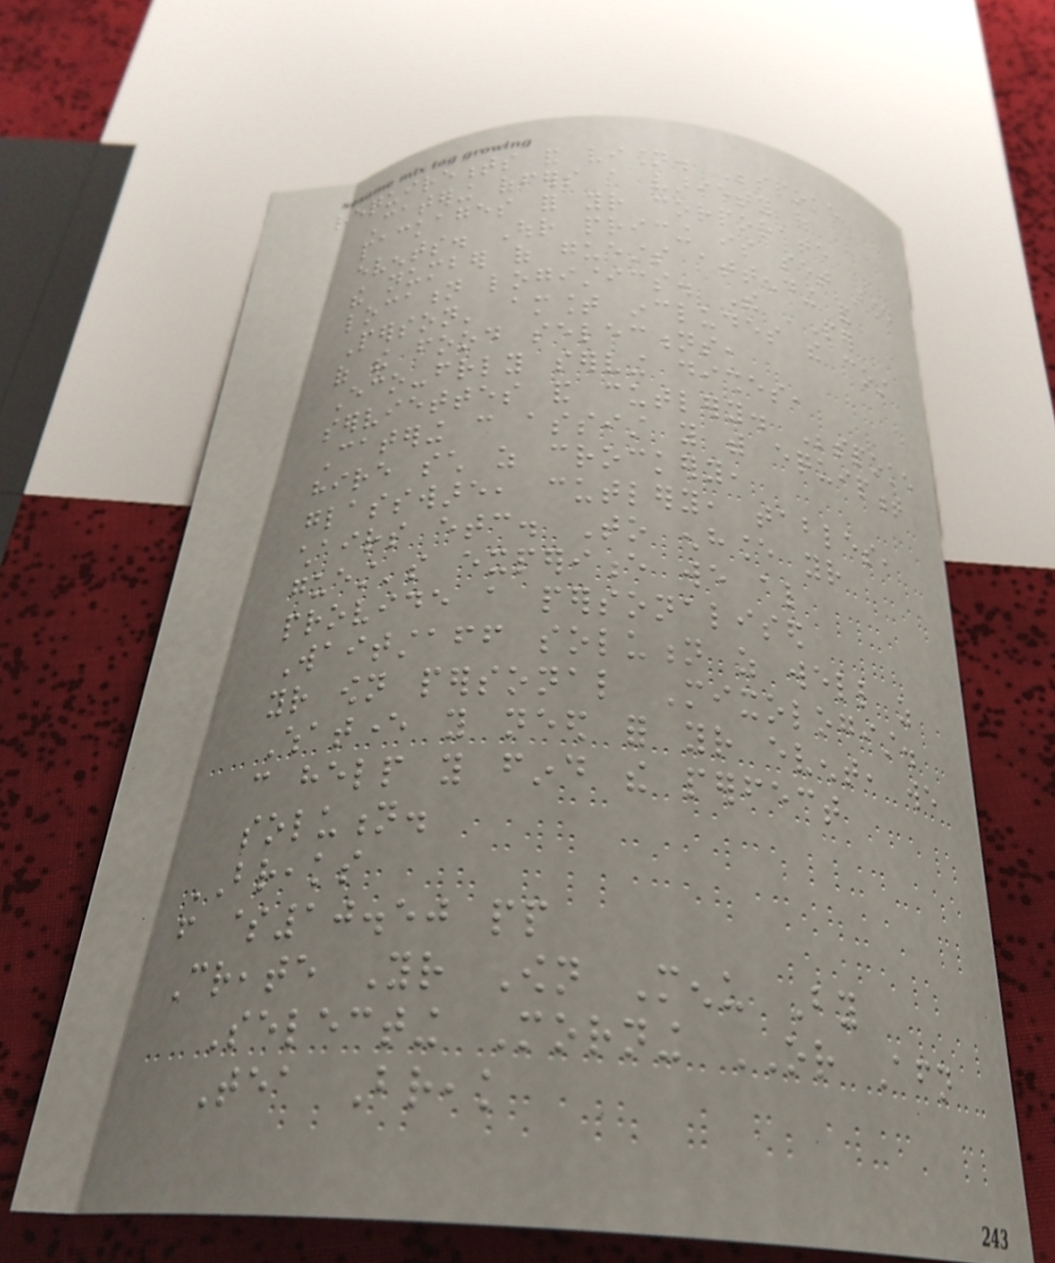requirements and vision. Bespoke
Catering offers a variety of
packages for your corporate
events. Our pricing is set around
the number of guests attending and
location logistics. The 'Per
Person' amount includes the cost
of the food selections,
Eco-friendly serving dishes,
serviettes and cutlery. Bespoke
Catering can assist you with equipment
hire such as crockery,
glassware, cutlery, tables,
chairs etc. To enhance your
guest's experience we also
provide a personalised
Waitstaff solution as well as
your own personal Mixologist.
Whatever you need for your event, we
can help you find the perfect
solution.
BREAKS
from $10.50 pp
Create Your Own Menu By
Selecting Morning OR Afternoon
Tea Break
